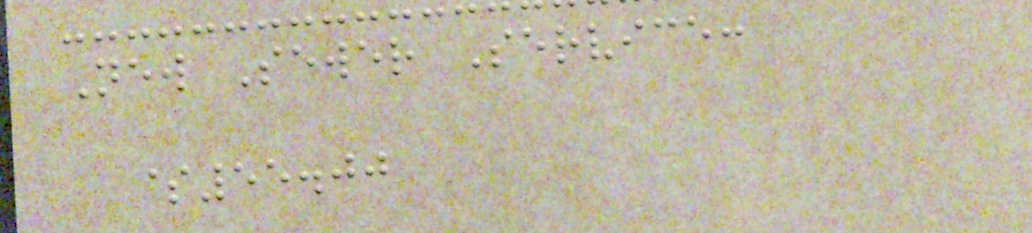New Sewer Service:
$55.00
